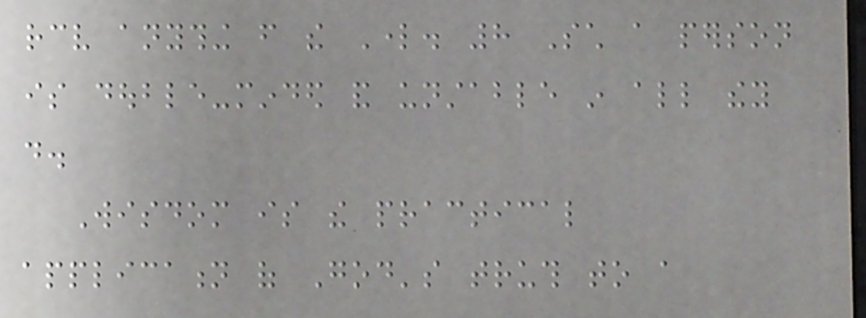receive anything from the Lord. 8 Such a person
is double-minded and unstable in all they
do.
Wisdom is the practical
application of God's truth to a
